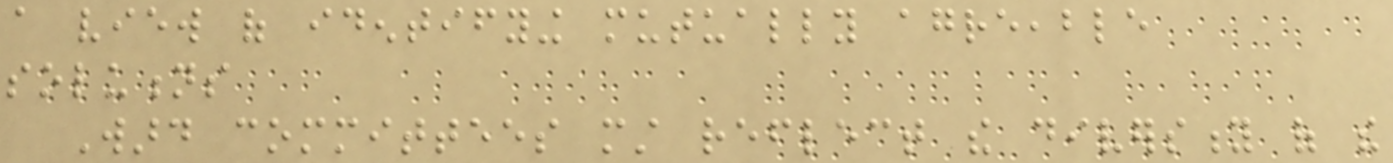a view of identifying mutually agreeable
solutions
Ward committees must reflect the diversity of the
